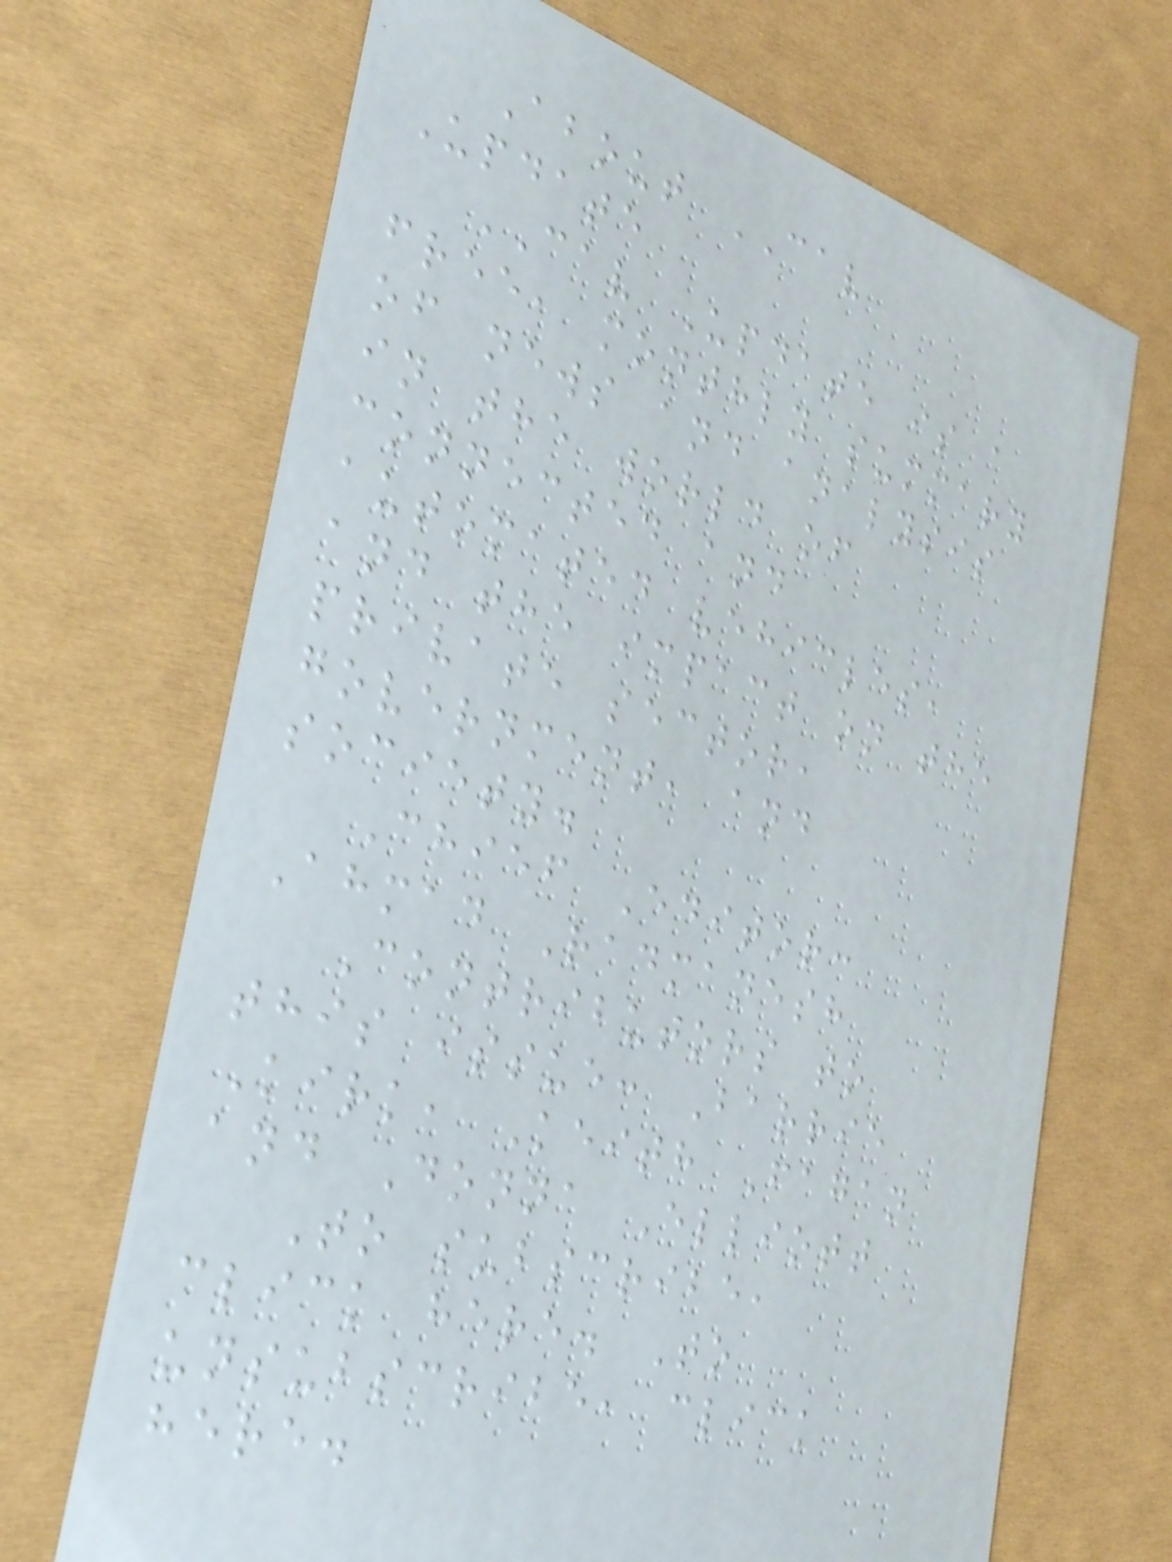About CAV
Update
CAV Update is a
free, monthly summary
of news and analysis
in the world of
connected and
automated vehicles,
and the impact on the
private sector,
government, and
society.
Chief Editor:
Ahmad Radmanesh
Contributors to
this issue: Barrie
Kirk, Keith Fagan
and Donna Elliott
To subscribe,
click here. To
unsubscribe, click
here.
